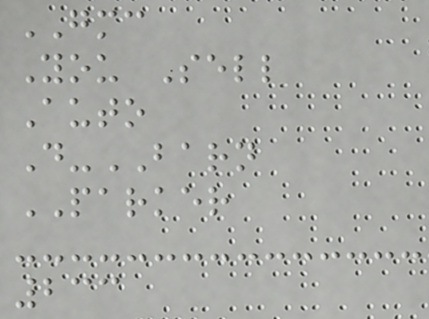GMC
You Sell
Auto
D-BARN
PARKER
233
